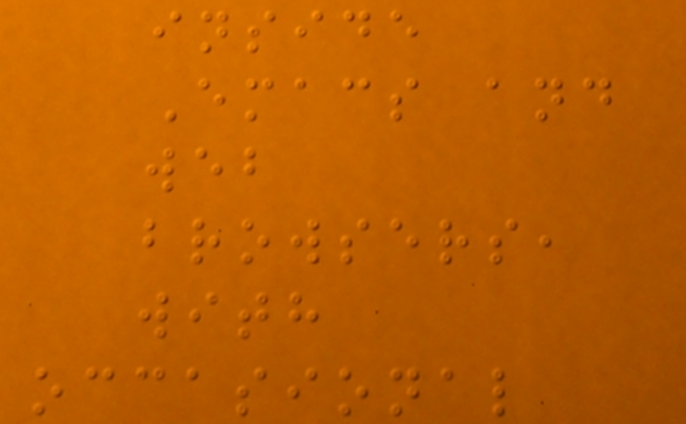inside
Emacs and
web
browsers,
with
occasional
